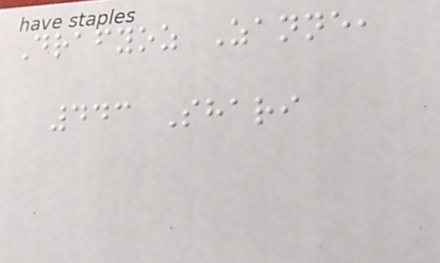Drafyoz Zanne,
443 Shari
